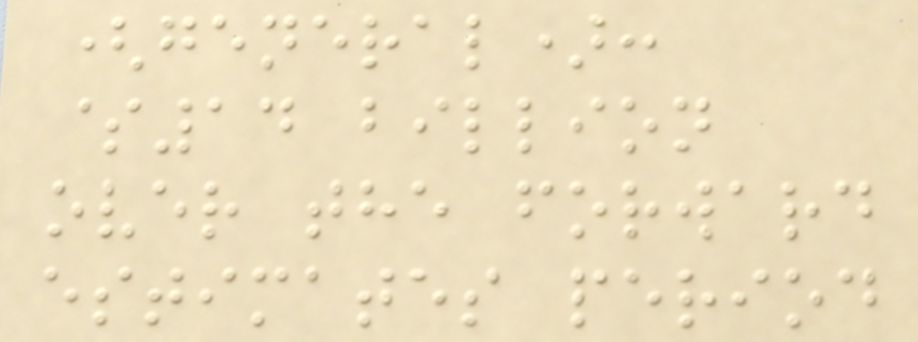(general):
$14 billion
over the forward
estimates period
